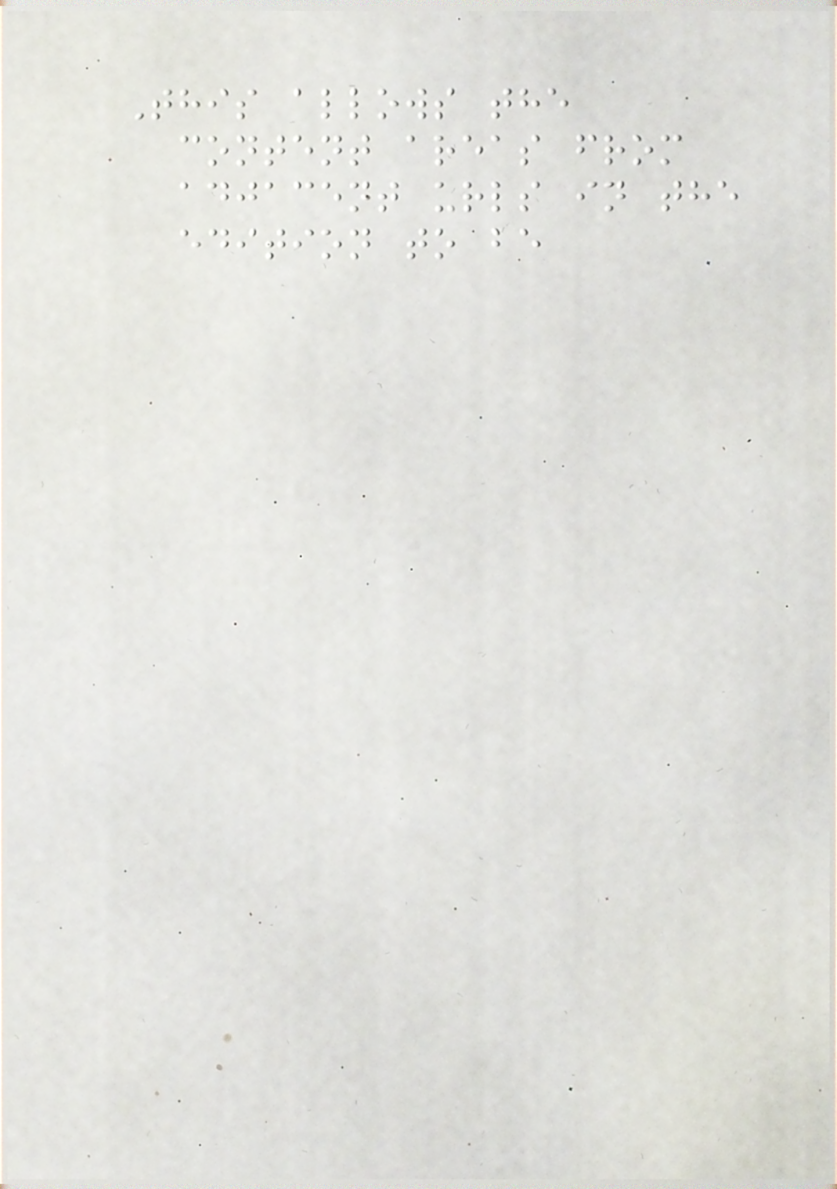This allows the
content areas from
adjacent urls in the
edition to be
